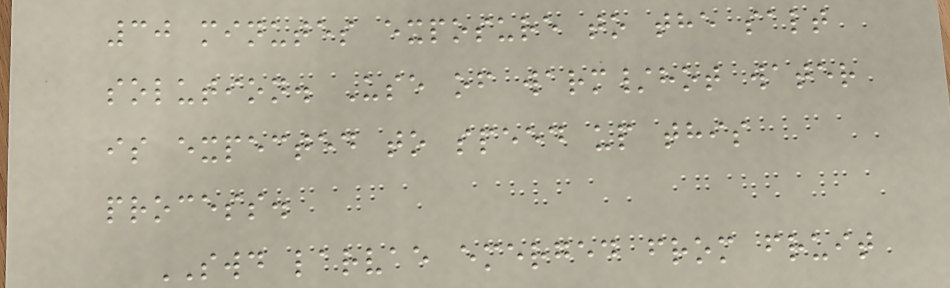30 minutes exposure to the salt
solution. Use of warm/hot water
is expected to speed up this
process.
SWD larvae emerged from fruit
